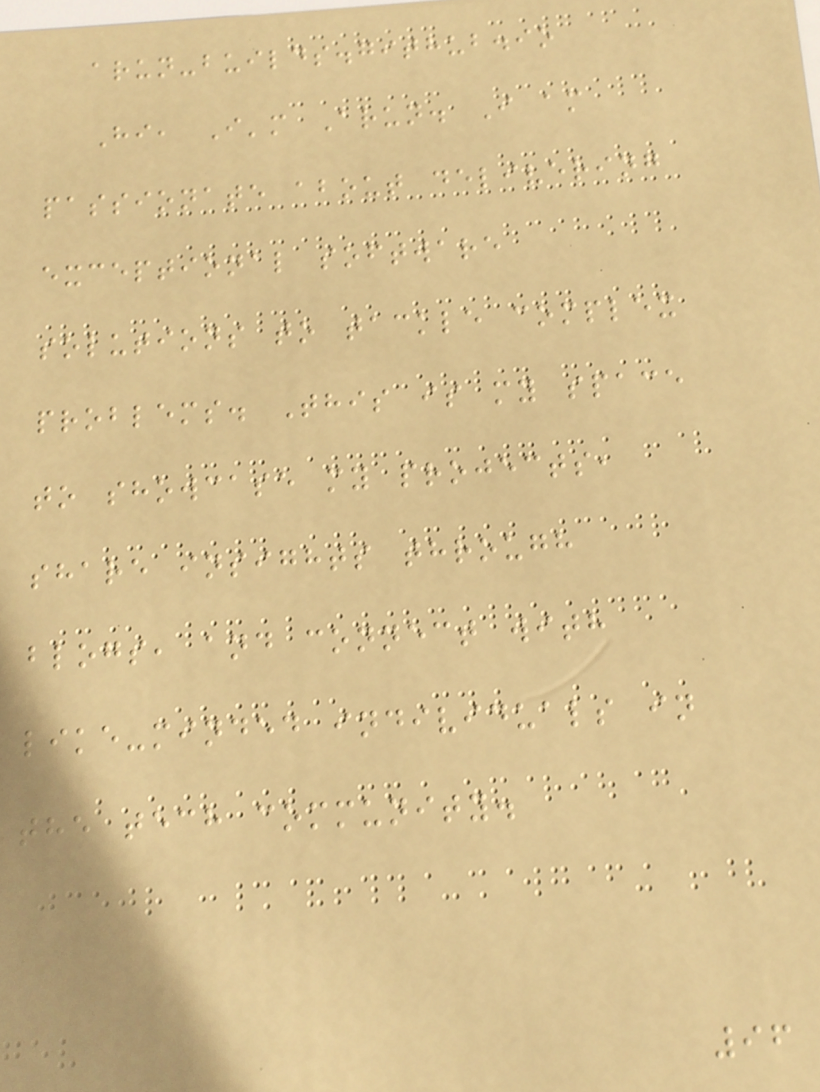arun-builds.github.io
Hi, I'm Arun. I am
passionate about delivering
exceptional software
solutions to tackle complex
problems. This is my space
to showcase my projects,
share insights through
blogs, and connect with
like-minded individuals in
the tech community.
96
